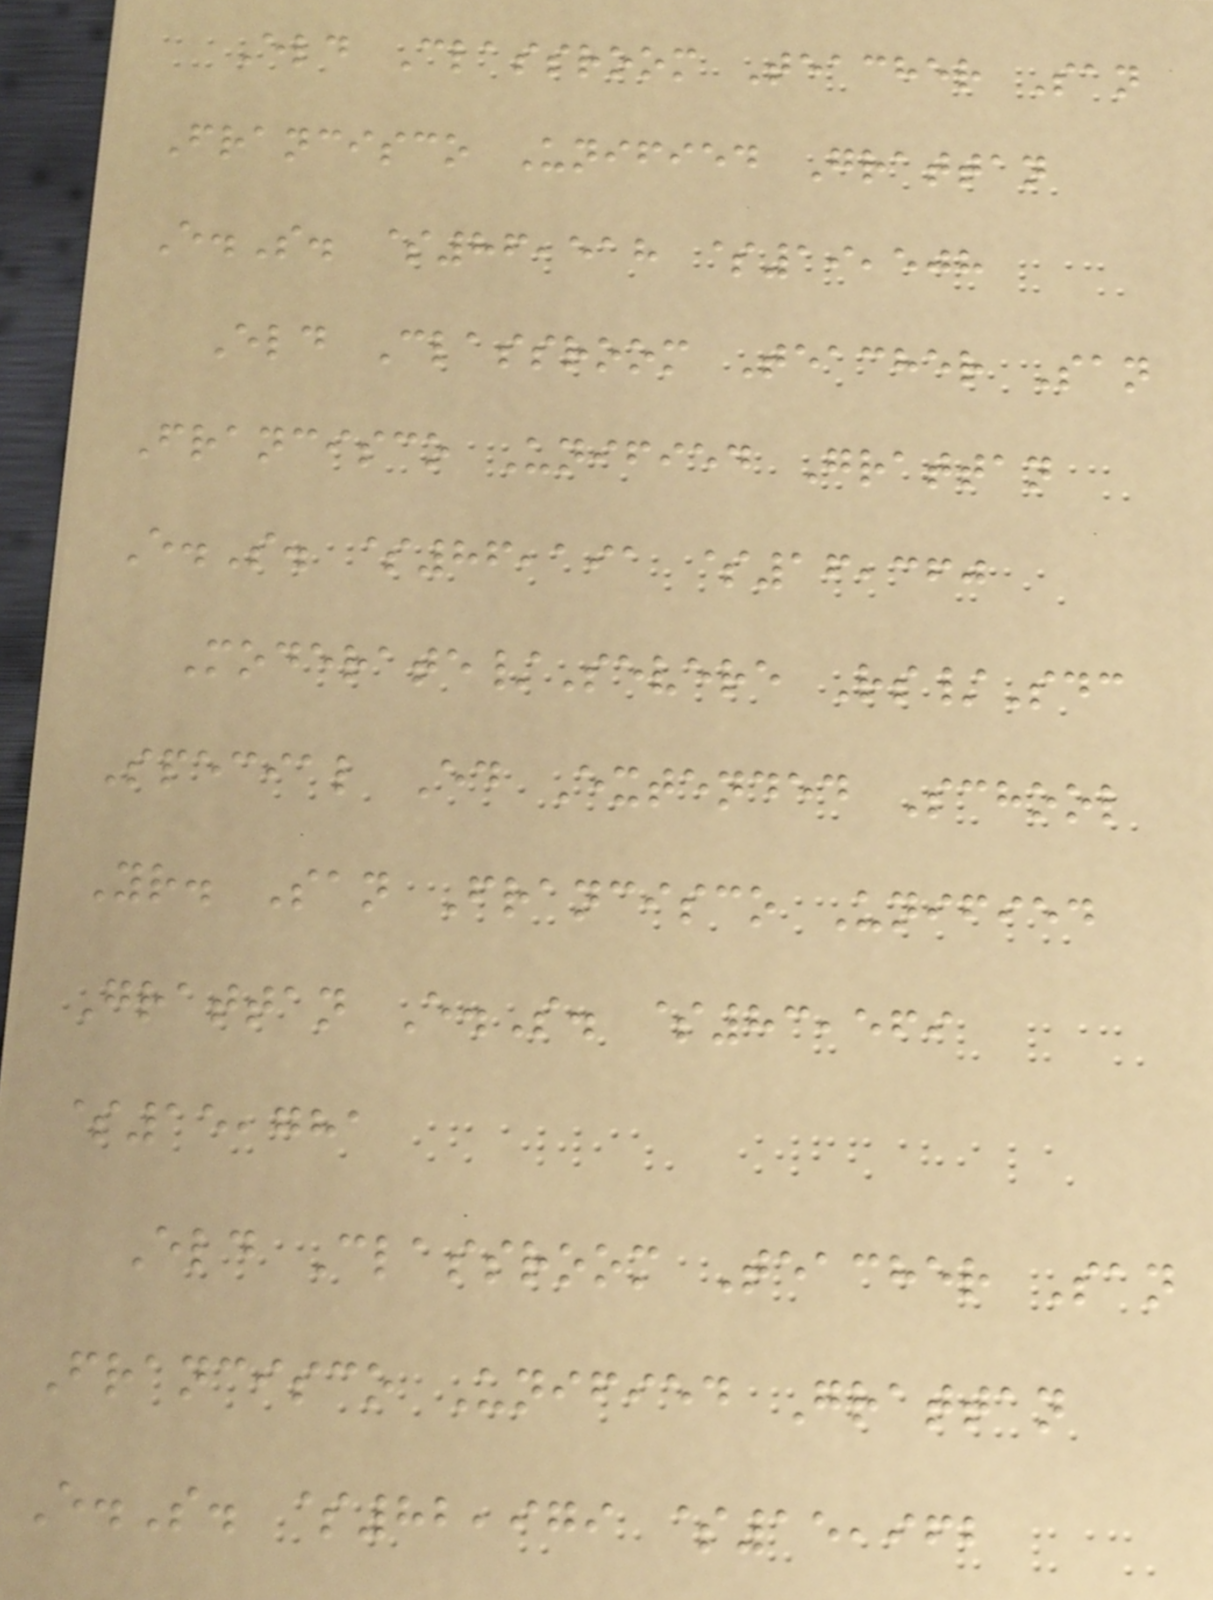Eld Classroom Teacher San
Francisco Unified Grattan
E.S. $86,518 $19,508
Eld Classroom Teacher San
Francisco Unified Grattan
E.S. $86,191 $16,360
Moderate/Severe Rs/Sdc
Special Ed Extended School
Yr. San Francisco Unified
Grattan E.S. $83,569
$15,781
Eld Classroom Teacher San
Francisco Unified Grattan
E.S. $82,979 $15,962
